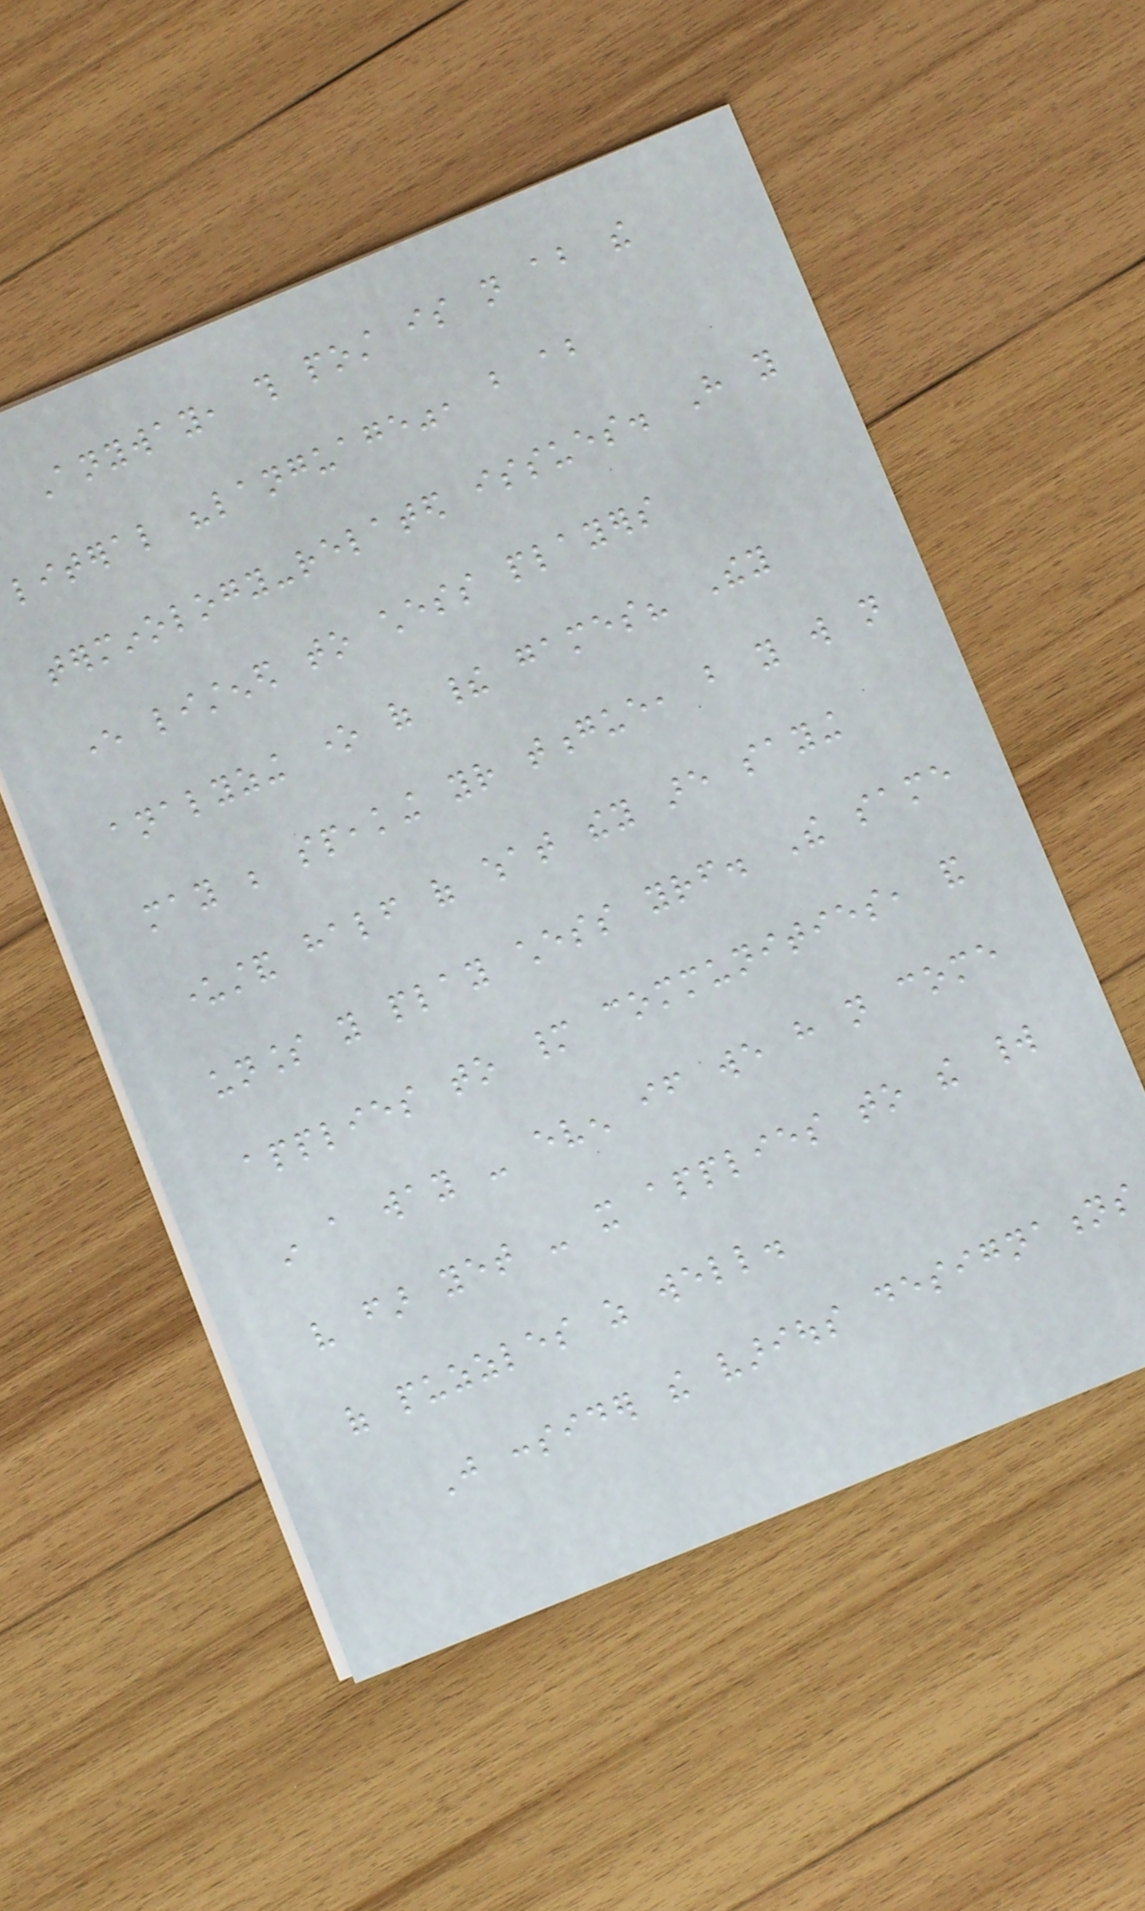Anyway, this post is not about the
literal "language", but about
terminology-related issues. Have you
ever listened to chess players
analyzing one of their games? They
may be speaking your tongue, but you will not
understand half of what they are saying
unless you play chess yourself. The same
applies to many communities, and
in a way - even if we have not come
very far yet - it applies to the world
of puzzles as well.
Just consider the various designations
